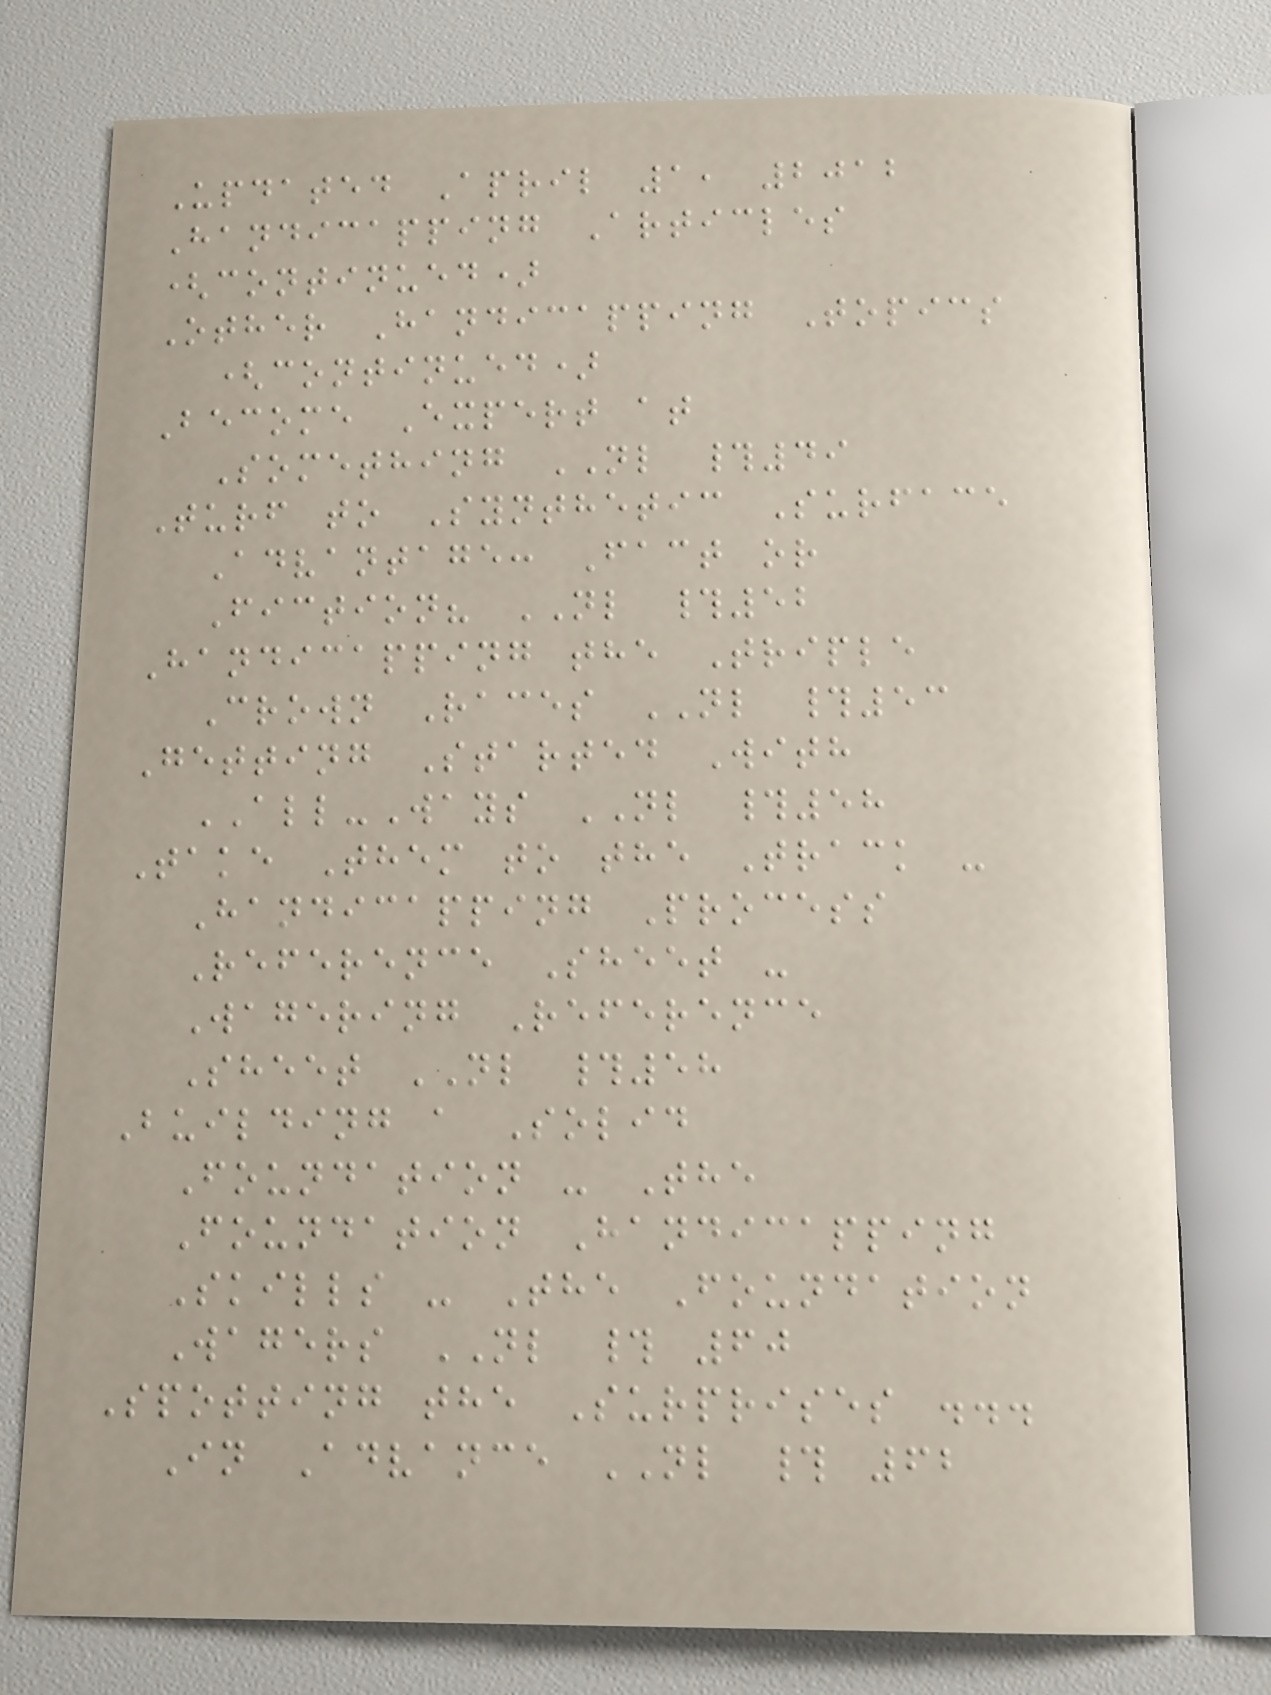Updated April 1, 2012
Handicapping Articles
(continued)
Other Handicapping Topics
(continued)
Become Expert at
Something NL #49
Turf to Synthetic Surface
Advantage: Fact or
Fiction? NL #52
Handicapping the Triple
Crown Races NL #53
Getting Started With
ALL-Ways NL #58
Take Them to the Track -
Handicapping Process
Reference Sheet -
Wagering Reference
Sheet NL #58
Building a Solid
Foundation - The
Foundation Handicapping
Skills - The Foundation
Wagers NL # 60
Spotting the Surprises ...
In Advance NL # 62
